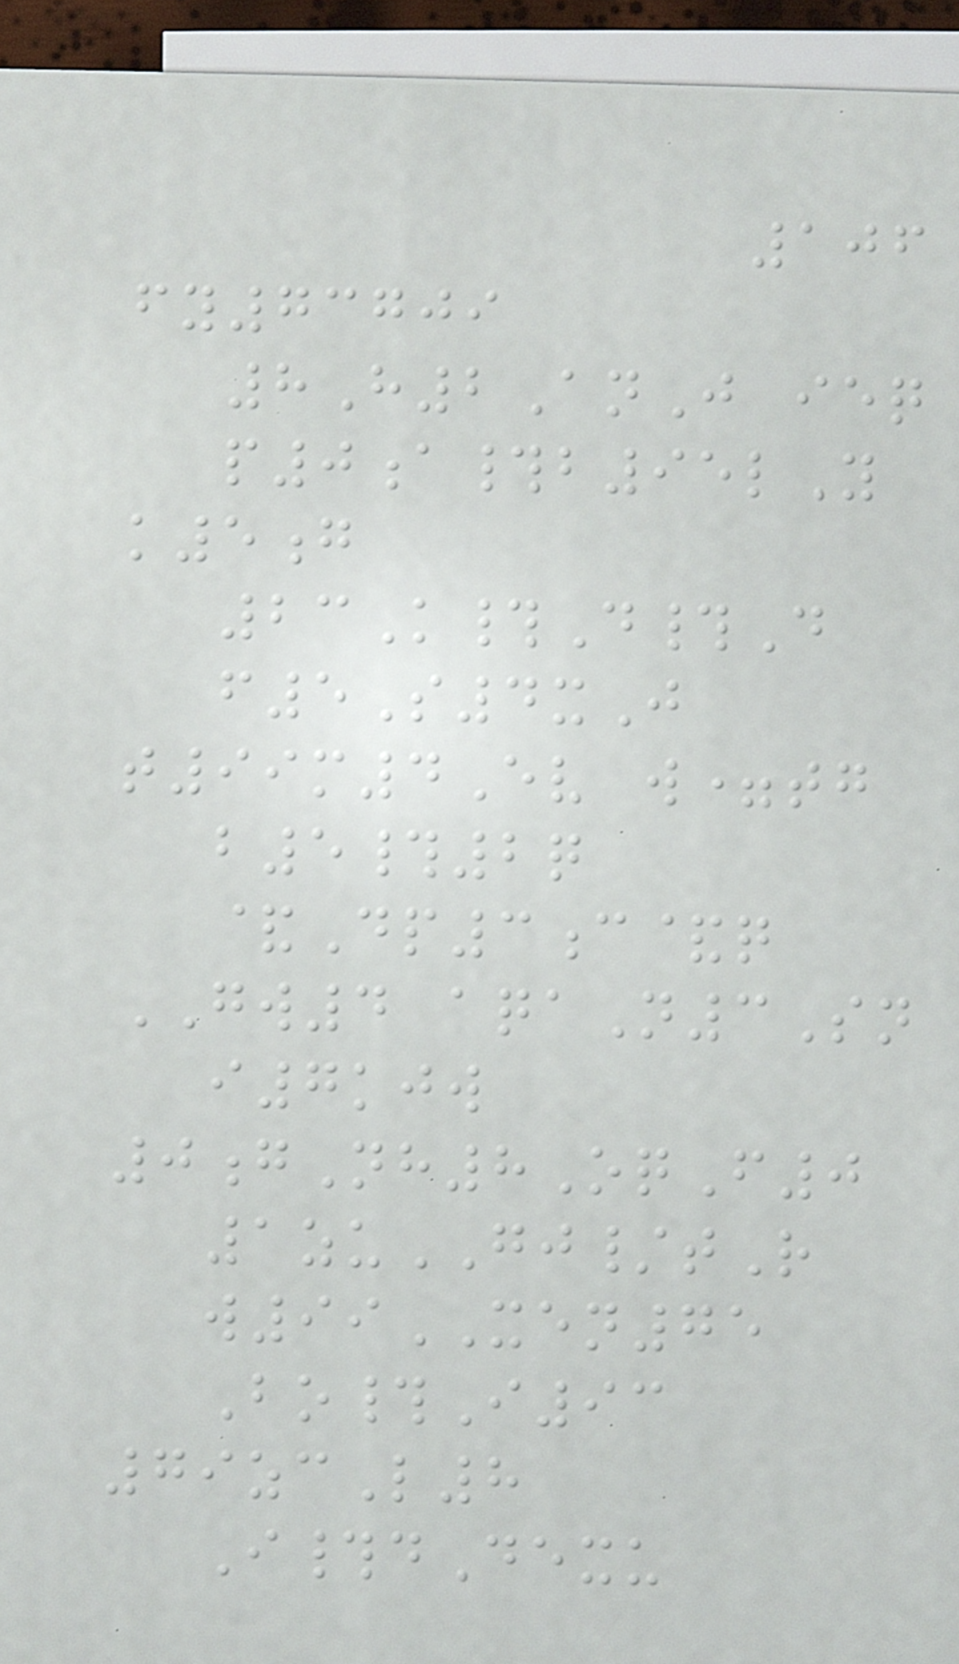106
fy73709
8H2AnJ ieq
p0a#b95lY
k5g
23K#D#D
f5S4xJ
t99m4Ev w=tg
b5#2q
&Dp3c&q
GW4 aqaN3Sn
i7kjw
0gNh8OqF0
1zuGJ/tR
w99XEN75
Bo#I93
79zcL8
I#dDexu
